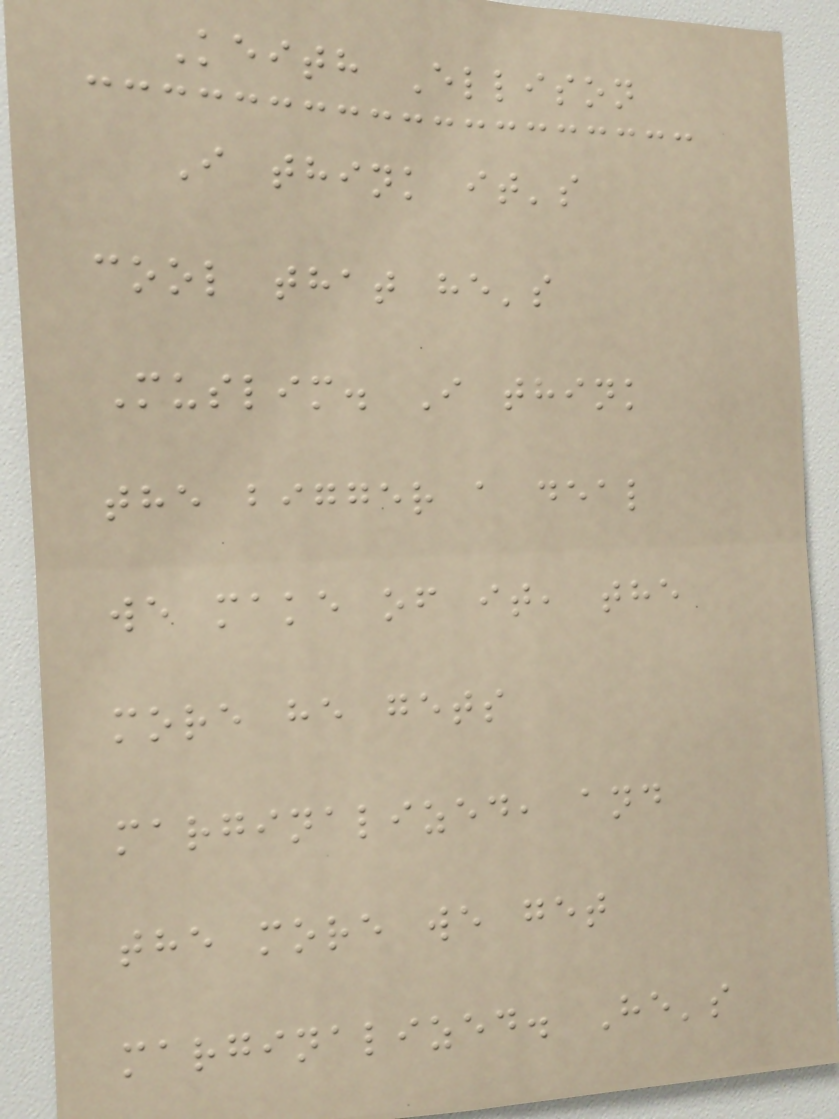Keith Ellison
I think it's
cool that he's
Muslim. I think
the bigger a deal
we make of it, the
more he gets
marginalized, and
the more we get
marginalized. He's
